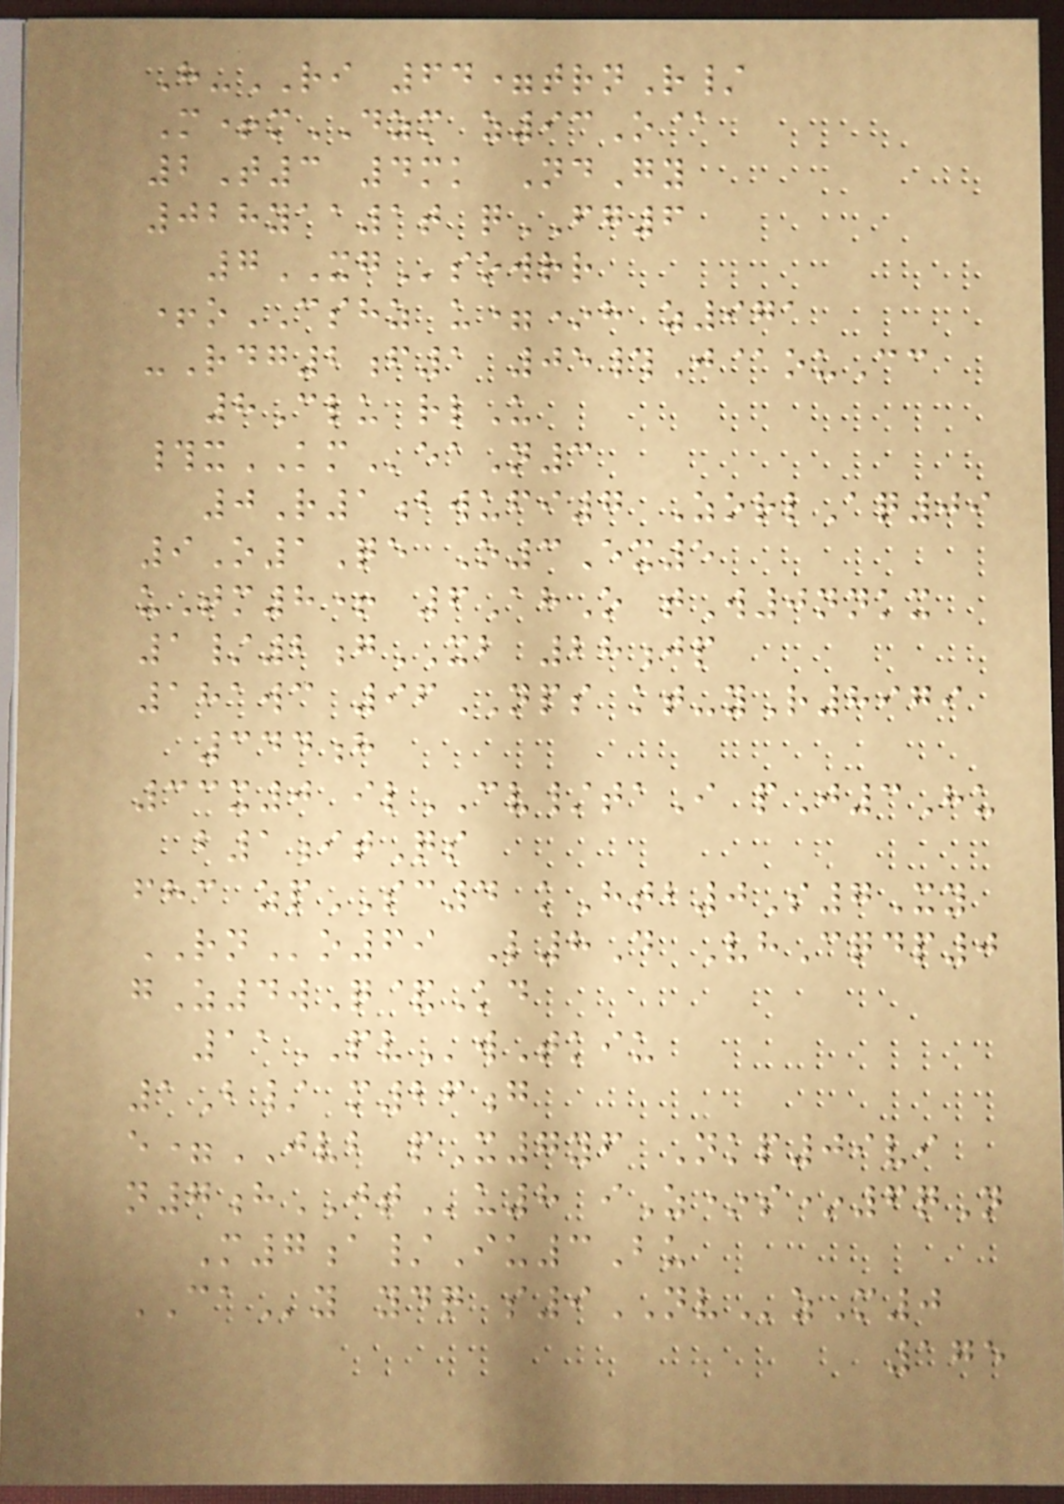H-RI 64=trnR/
M+mDZM z93O@
2T3 4mk NdGy
028yaa1t qFG6
7XGsowrr
+oCSHZ u=*h z971
-Rdg2f1 05#J@ouCc
8Clu rlU
#xKMeaN3
0R1bwufi7 ZorlAq09
9O1Qe O3Ex5
uTm8+ 6AhO tW0nnkx
1/2gXB 28jp
181wc 96NPS kt-yR8979
344h
33x0 ilCV/taI pJ3Hu
b1itQs
fhc zpSC4 kHtb0S7Xy
RNo69 L8D VhCqdp0
gZ4wQ&Kd
11PVwTkiu
1B/ m26g
e=JVB pX7yf Nkp09vi
n7hJTu8 iZ*s*6qN
M7a/Iu3Bu
CAy ydq s9NVzM0
175
